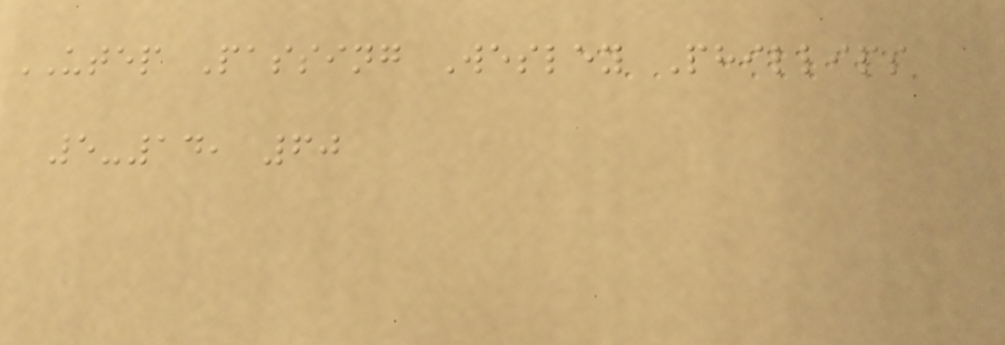UTEP Passing Wesley Phillips
5-14, 60
